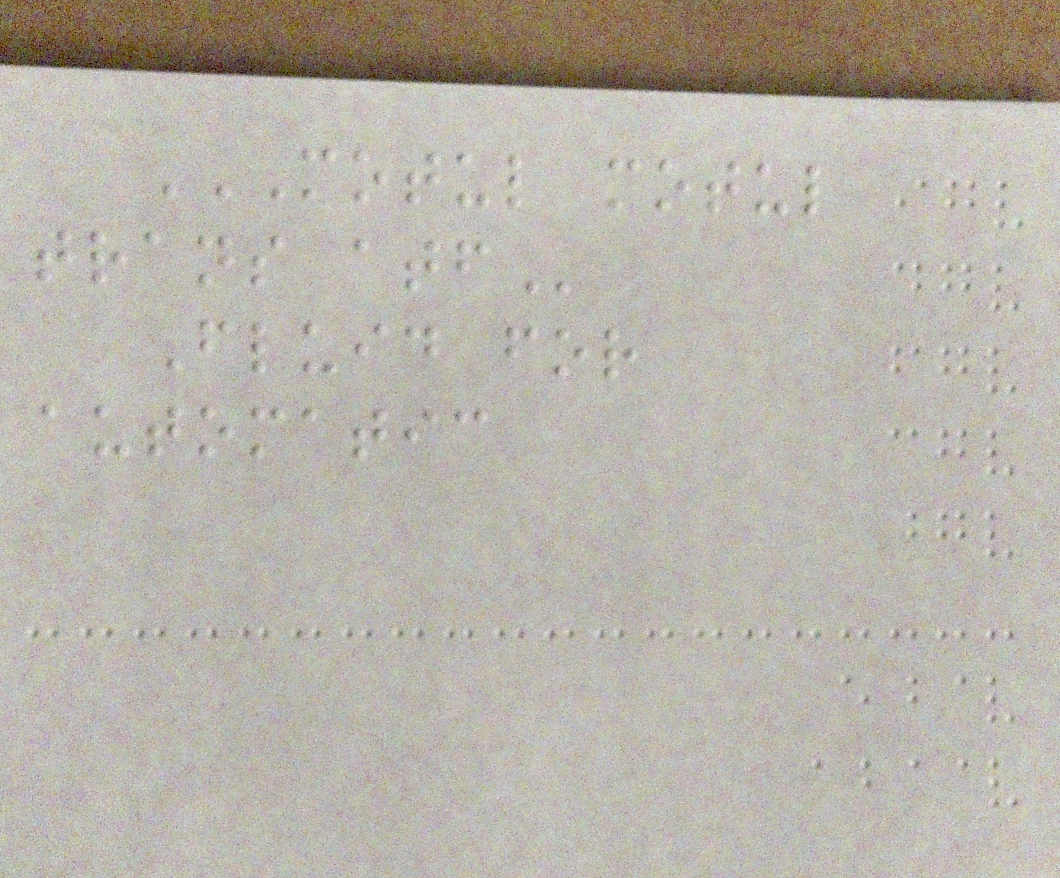MOTUL MOTUL
TRANS ATF
Fluid for
automatic
